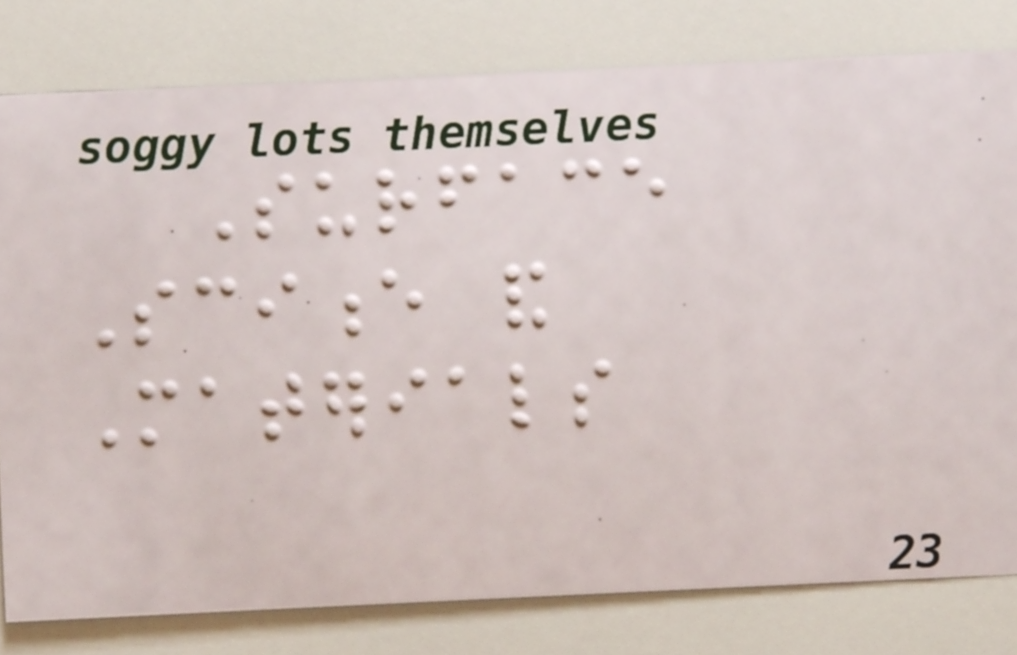Surface
Science and
Materials
